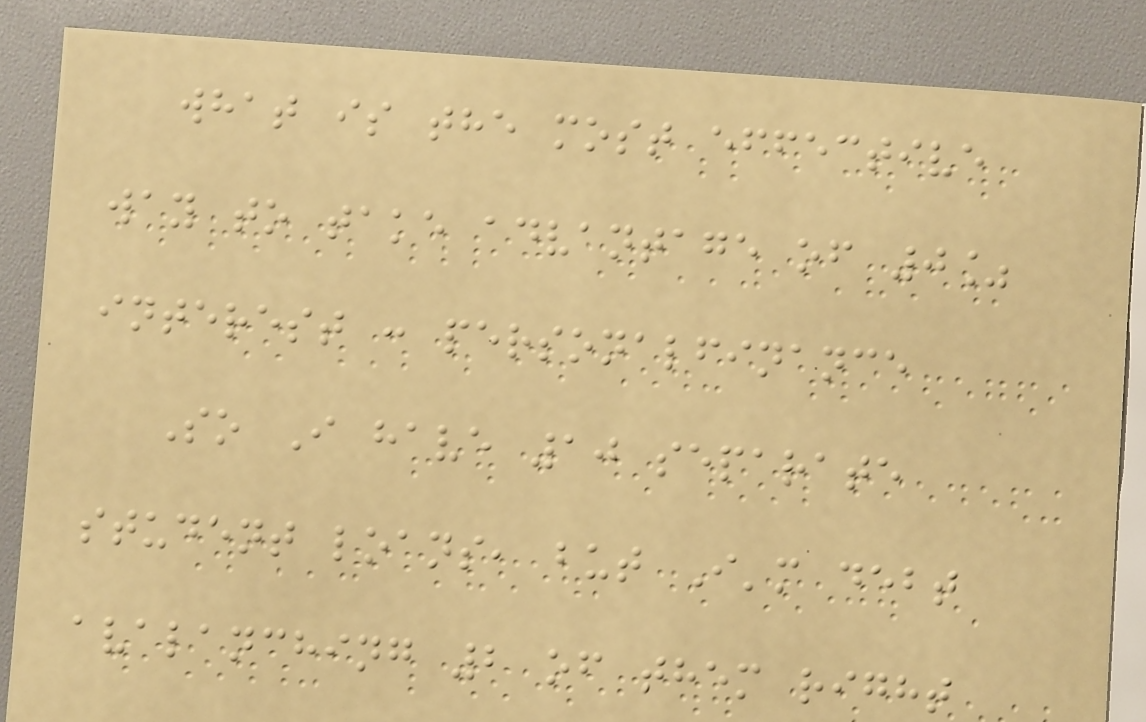what is the most effective
way to take advantage of 0%
interest : personalfinance
So I have 10 separate
student loans, but I'm debt
avalanching 2 of them right
